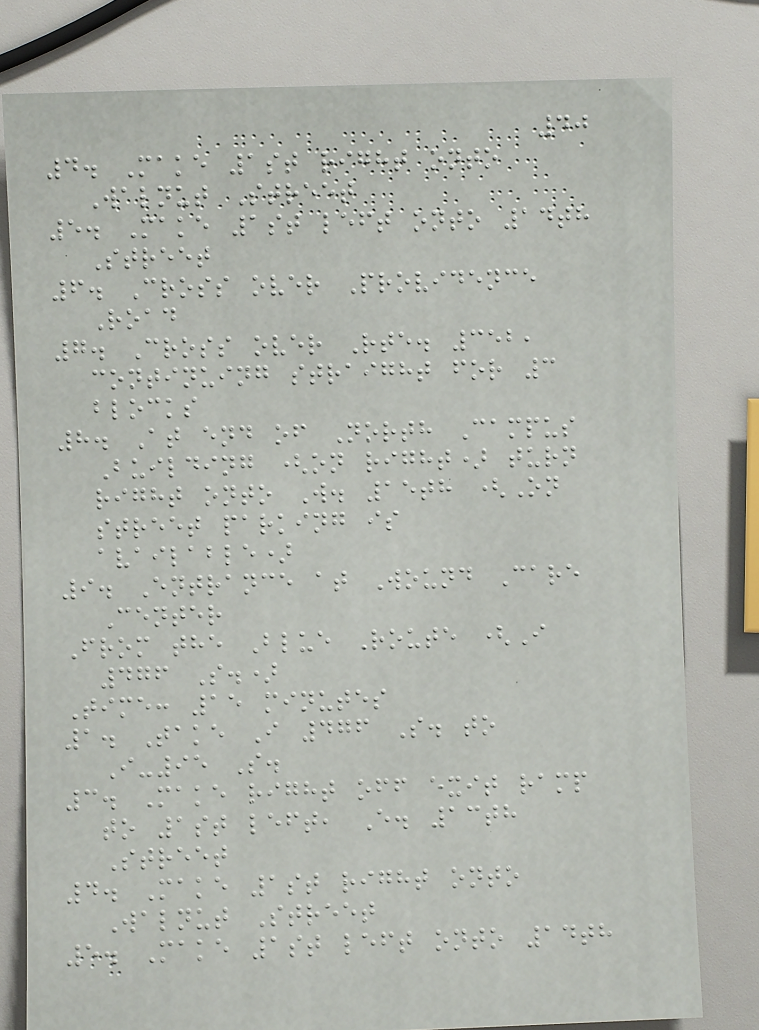40
4. Make 1st right onto
Walnut Street
5. Make 1st left onto 14th
Street
6. Cross over Providence
Road
7. Cross over Rte. 352,
continuing straight for 3
blocks
8. At end of North Campus
Building (on right) turn
right onto W. 15th (On
street parking is
available)
9. Entrance at Wound Care
Center
From the Blue Route (I
476 S.)
Time: 15 minutes
1. Take I 476 S. to
I-95 S.
3. Make right off exit ramp
to 1st left, E. 13th
Street
4. Make 1st right onto
Walnut Street
5. Make 1st left onto 14th
